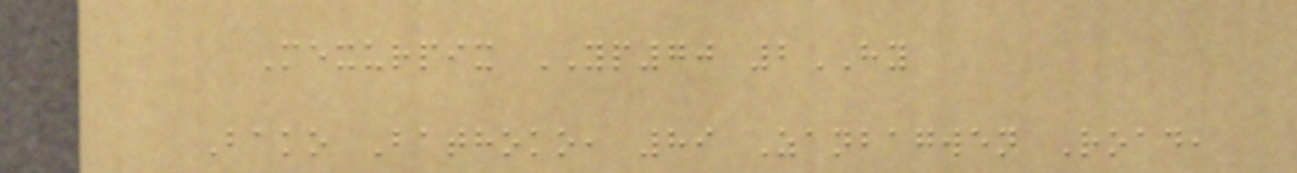Mexurpix YP70 2HY
Bako Bathoko, 89 Zanbagwen Road,
